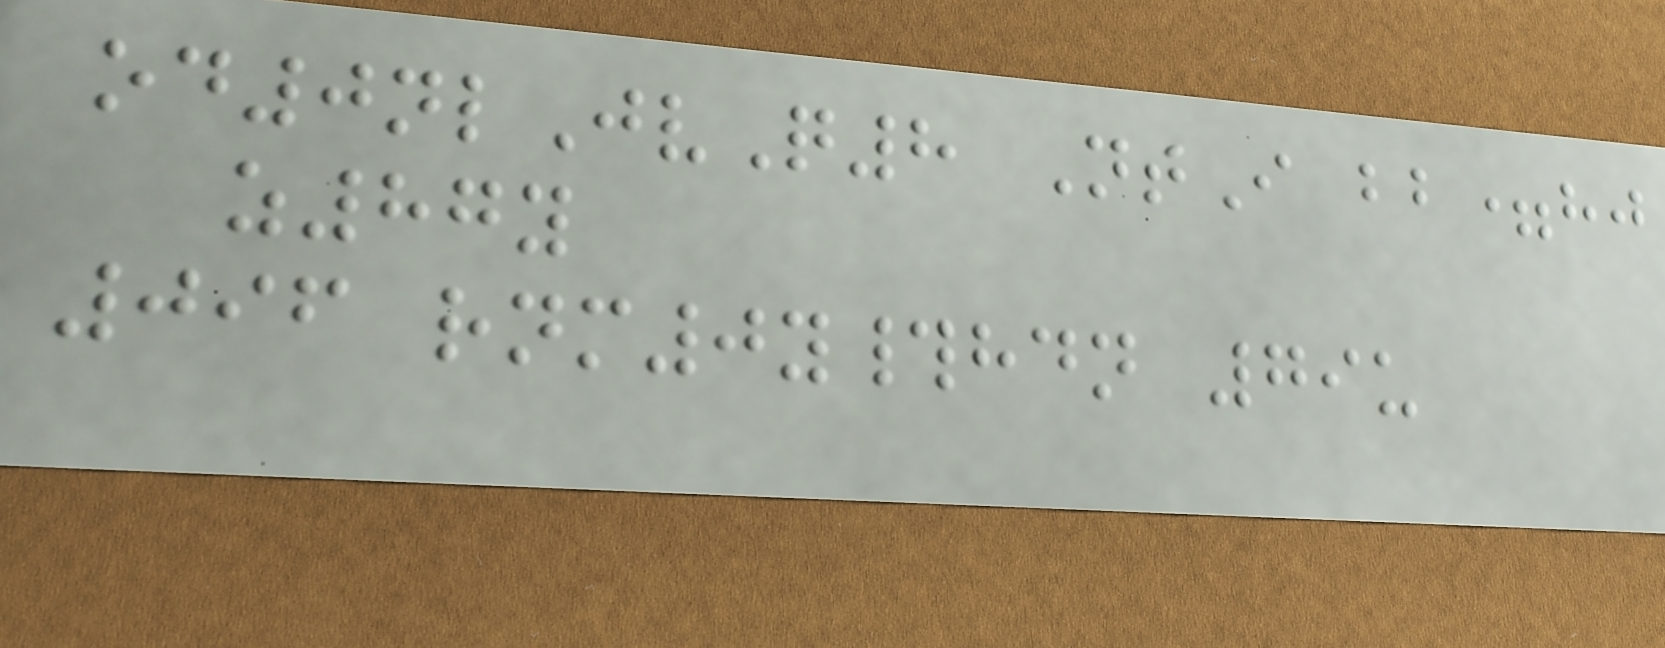od0nlJvQ8 NtI bb=hj
z87y
096 rnm0y#hdn 79u
